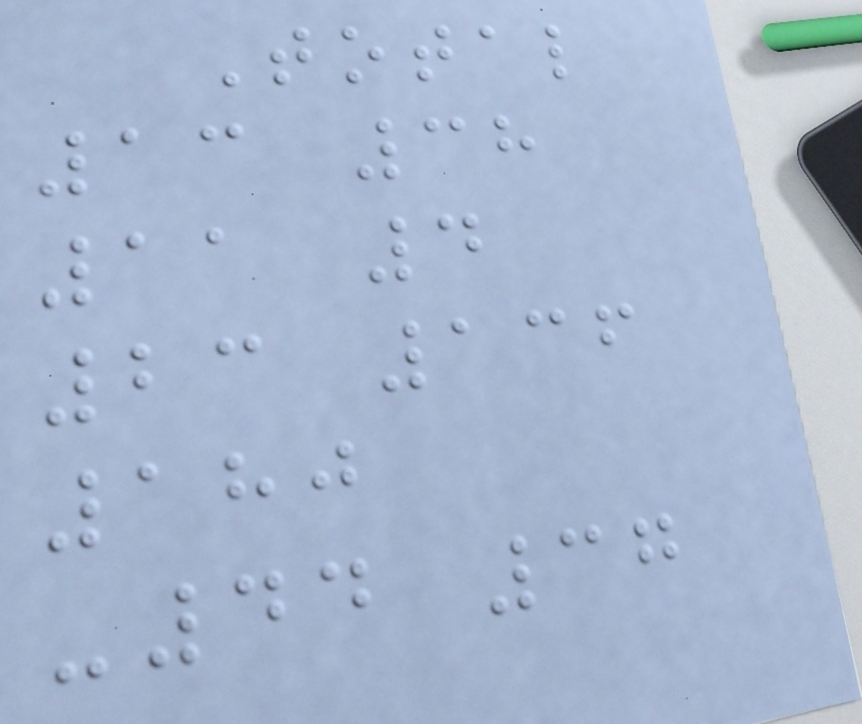Total
13 38
11 4
23 136
180
-44 37
